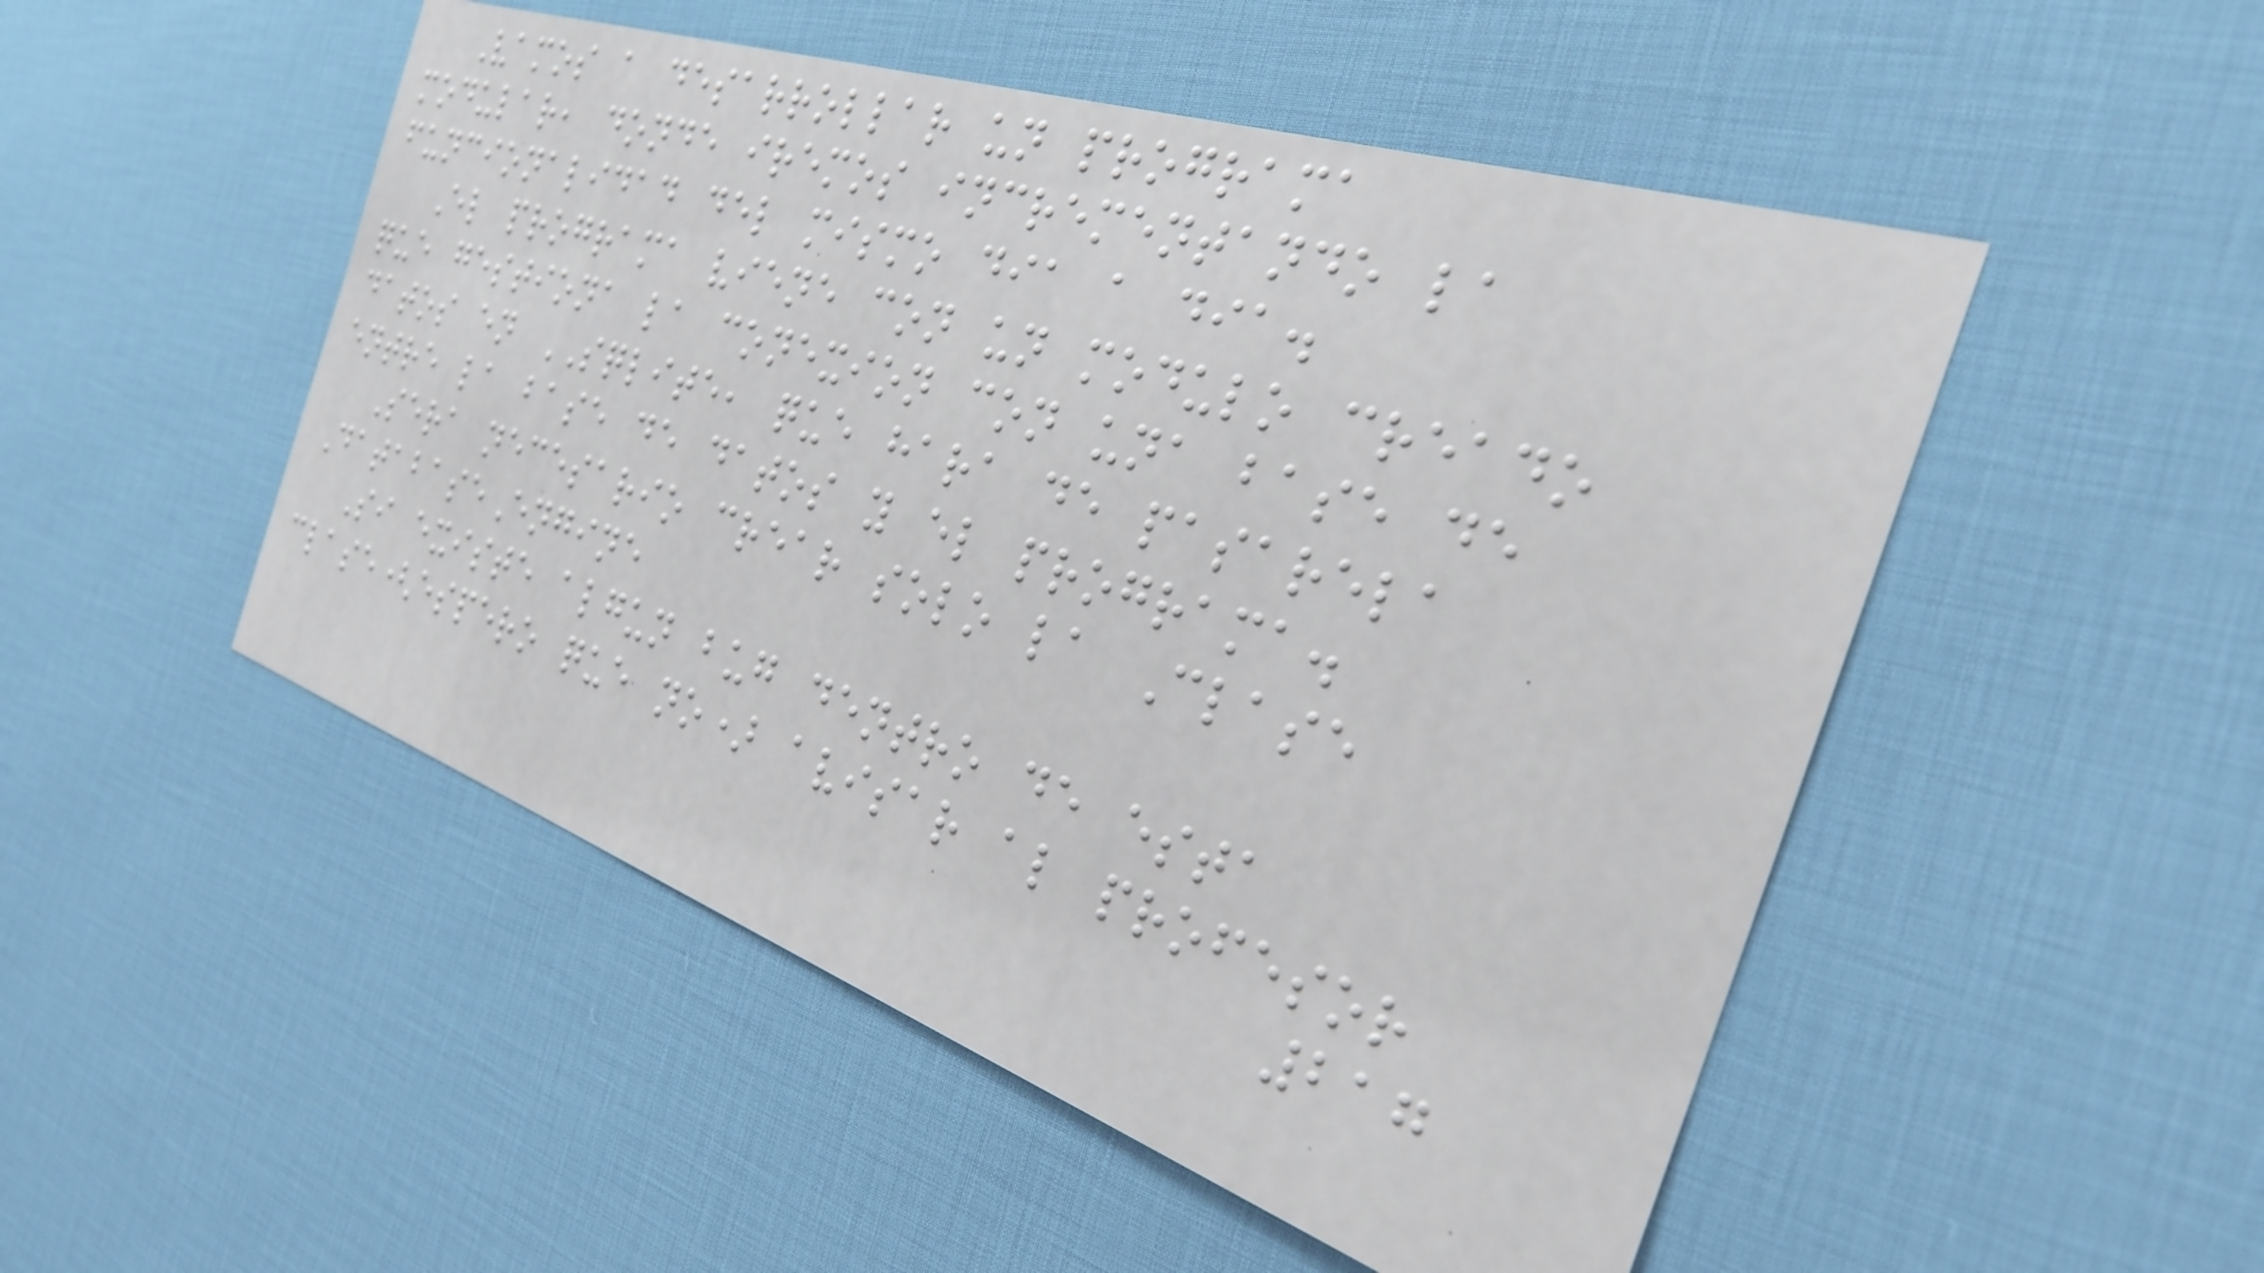Vamos a desarrollar un programa
modular, donde iremos incrementando la
funcionalidad del mismo dia a dia.
El programa viene con un modulo creado
que gestiona la conexion con una base de
datos en SQLITE, que hara de pasarela
entre la base de datos y el programa.
Sera necesario crear solo la Clase
DatabaseEngine
Si existe algun bug dentro de esta
clase(espero que no) avisar al profesor
217
